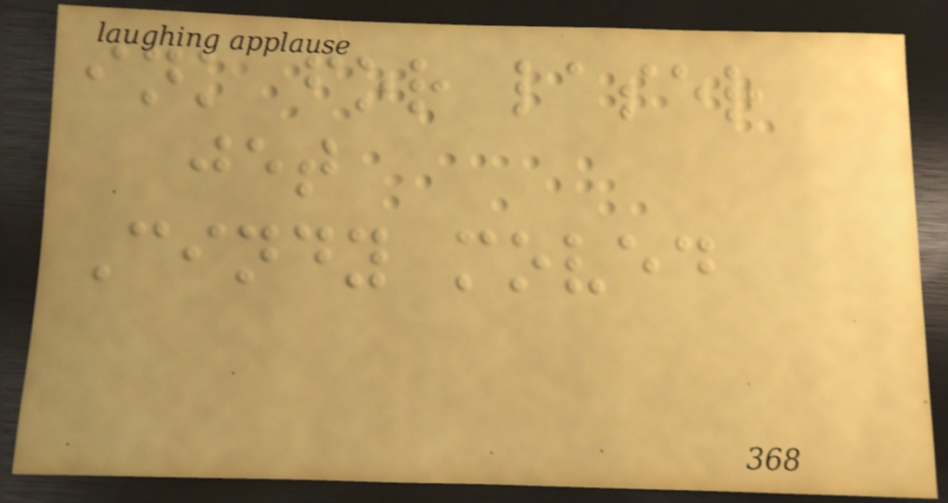ink for laser
jet
Cindy moved
